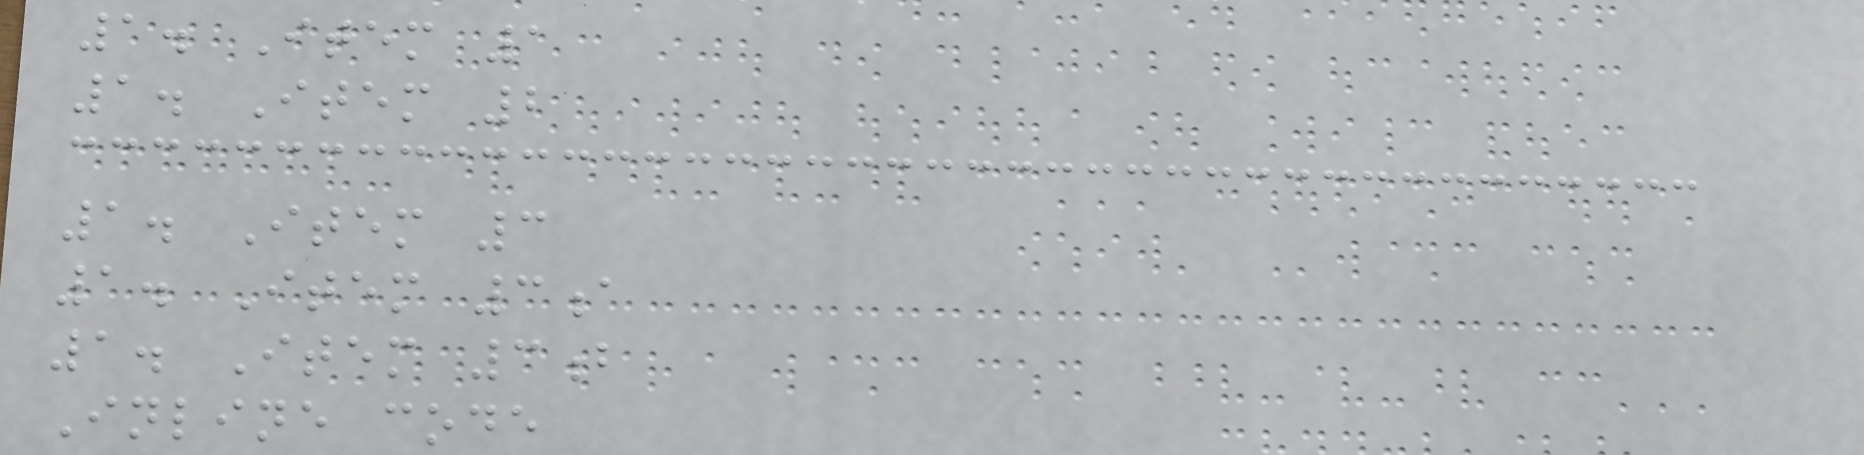1. Item 1
1. Item 2
1. Item 3
1. Item 3a
1. Item 3b
Inline code
